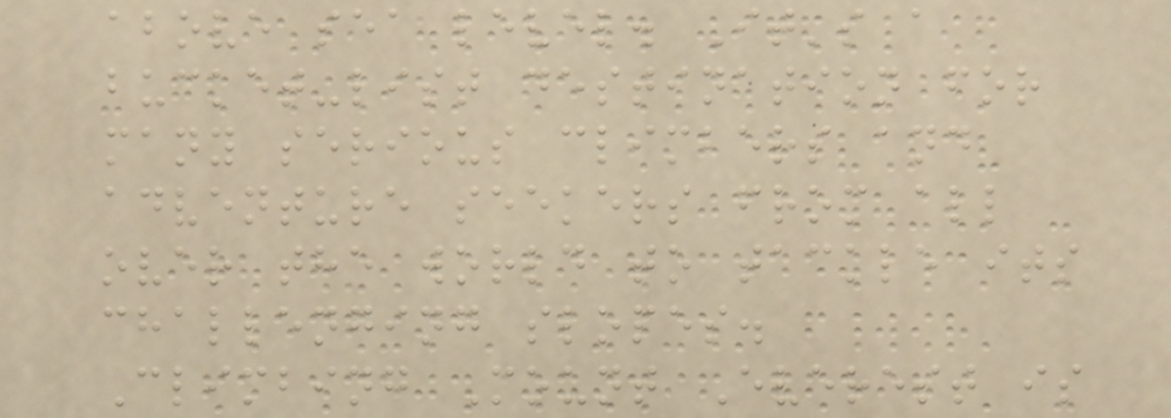above sea level. It's a
bucket-list destination for
many serious climbers and
adventure seekers from all
over the world to tackle its
challenging slopes.
Climbing Mount Everest is
